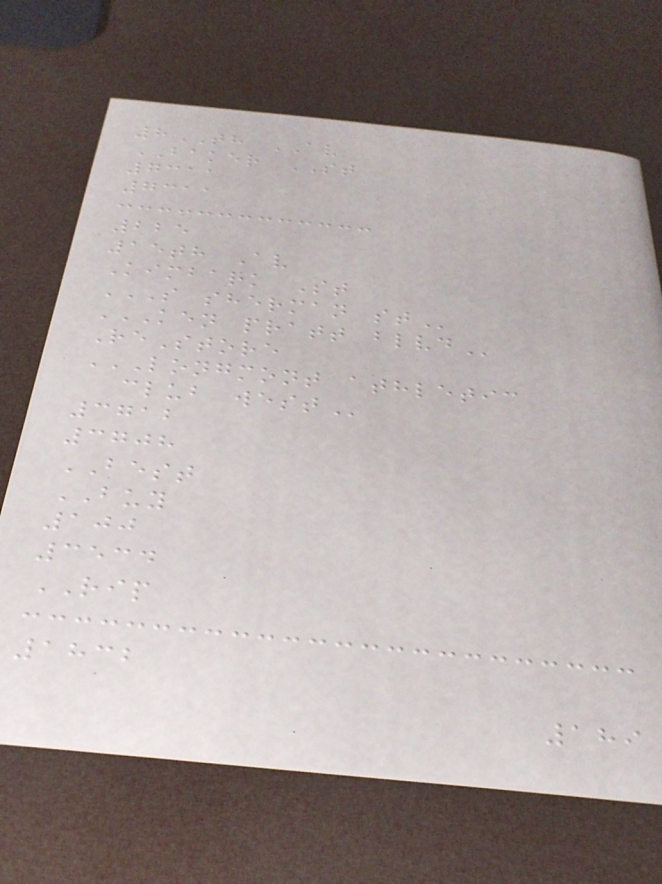8TH AV
BAKER ST
7311
7311
225
15th Av
Kimbark St
S SHERMAN ST
KEN PRATT BLVD
ReStore
LONGMONT ATHLETIC
CLUB WEST
3712
3708
BEST
BUY
100
3534
RIP
1832
189
